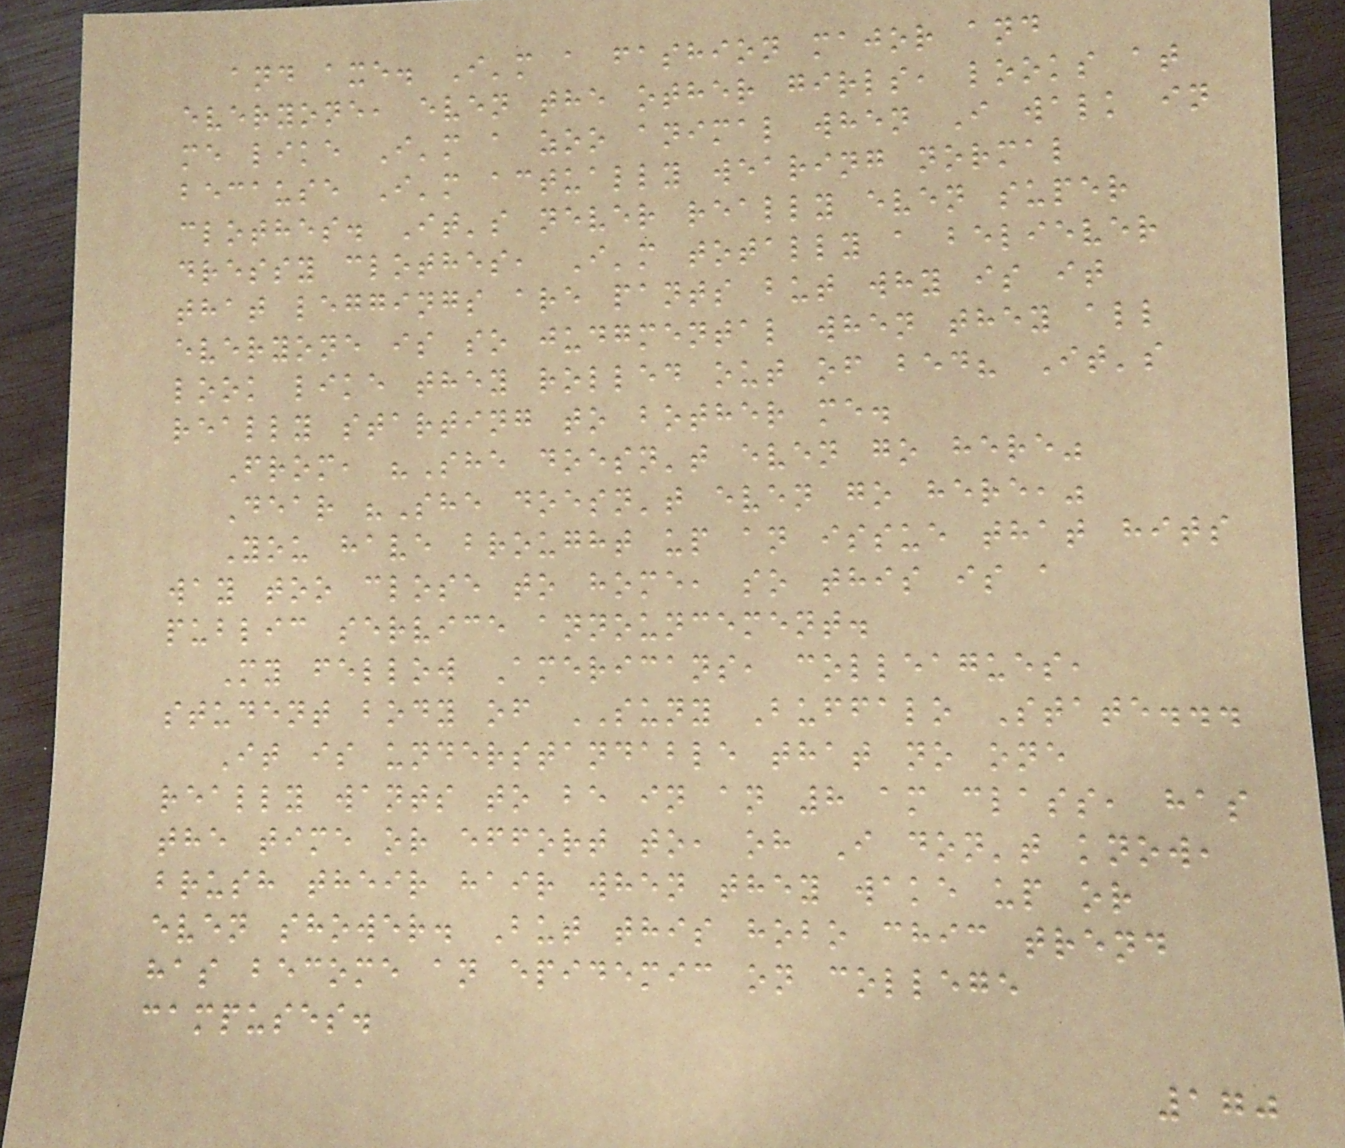and axe. I'm a fashion major and
everyone, even the other girls, looks at
me like I'm a zoo animal when I walk in
because I'm actually wearing normal
clothes. It's never really even super
dressy clothes, I'm totally a believer
that leggings are pants but why is it
everyone is so judgmental when they all
look like they rolled out of bed? It's
really starting to bother me.
From, "She doesn't even go here"
Dear "She doesn't even go here,"
You have brought up an issue that hits
way too close to home, so this is a
public service announcement.
My fellow Americans, colleagues,
student body of SUNY Buffalo State...
It is understandable that no one
really wants to be in an 8 am class, has
the time or effort to, oh I don't know,
brush their hair when they wake up or
even shower. But this hobo chic trend
has become an epidemic on college
campuses.
170
